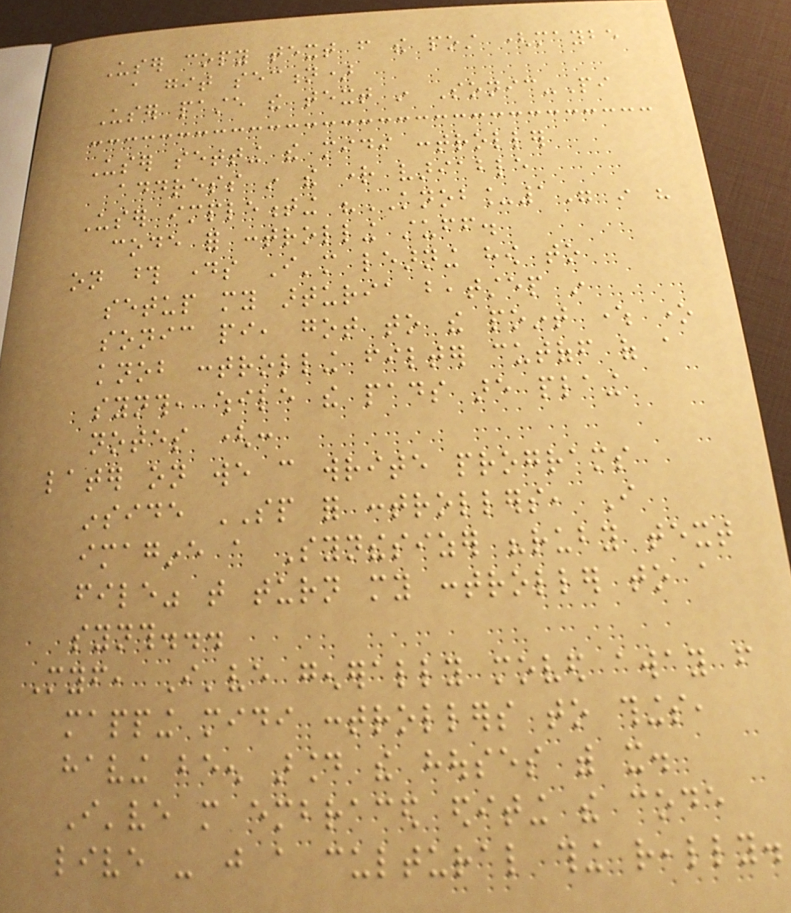User copy text from the post (maybe
a git section)
User paste the text in Sonic-Pi
User setting the midi controller
address in the right variable
User implementing "KNOB_1" in his
code for controlling stuff.
on those days I'm learning how to
setup my arturia beatstep in
sonic pi, got to the point where one
knob controlling filter cutoff of a
synth, while the pads are plaing
notes (:
later on we can write programs
inside SP for controllers, I
imagine a Synthesizer "ruby text
file" that turn my controller to a
synth...
Myself, I've generally moved away from
mapping midi controllers to things,
having been around the houses with it.
I've more embraced editing the code
live - just a cultural thing really.
